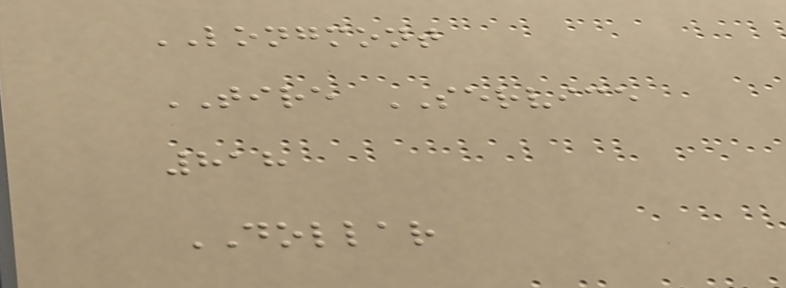LONGMONT
TIRE SERVICE
818
DOLLAR
